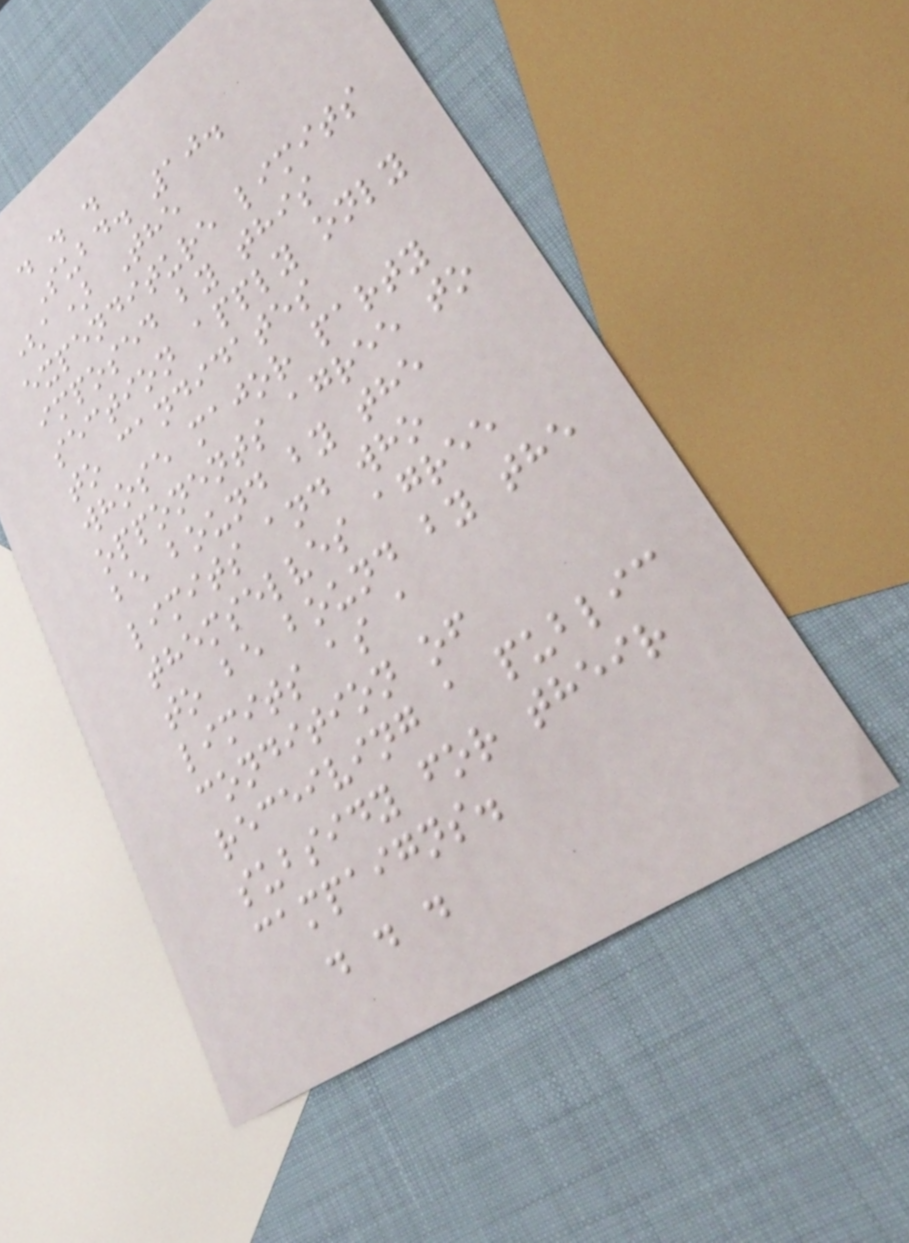. . .
Subd. 10.
(a) The
expenditure limits
imposed by this
section apply only
to candidates
whose major party
opponents agree to
be bound by the
limits and who
themselves agree
to be bound by the
limits as a
condition of
receiving a public
subsidy for their
campaigns.
. . .
